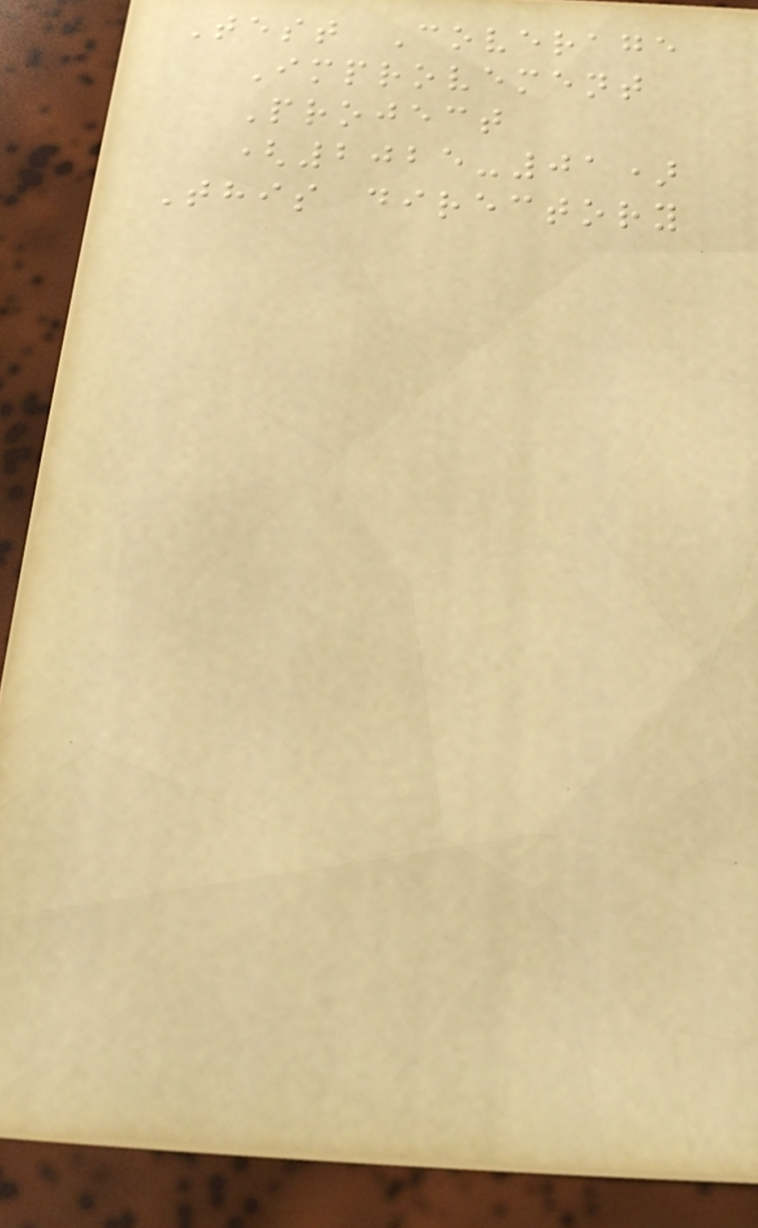Test Coverage
Improvement
Project
(2025-01)
This directory
